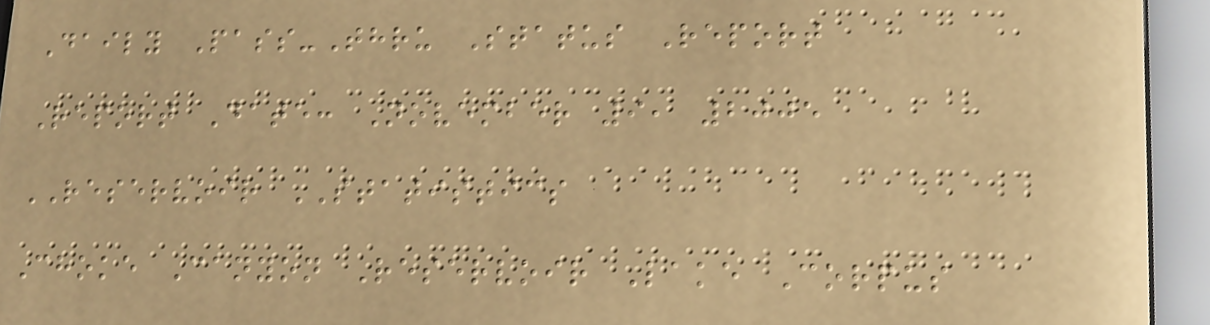Daily Pass-Thru Status Report
Report Date: November 9, 2005
RESERVOIR STATISTICS
Choke Canyon Reservoir Lake Corpus
